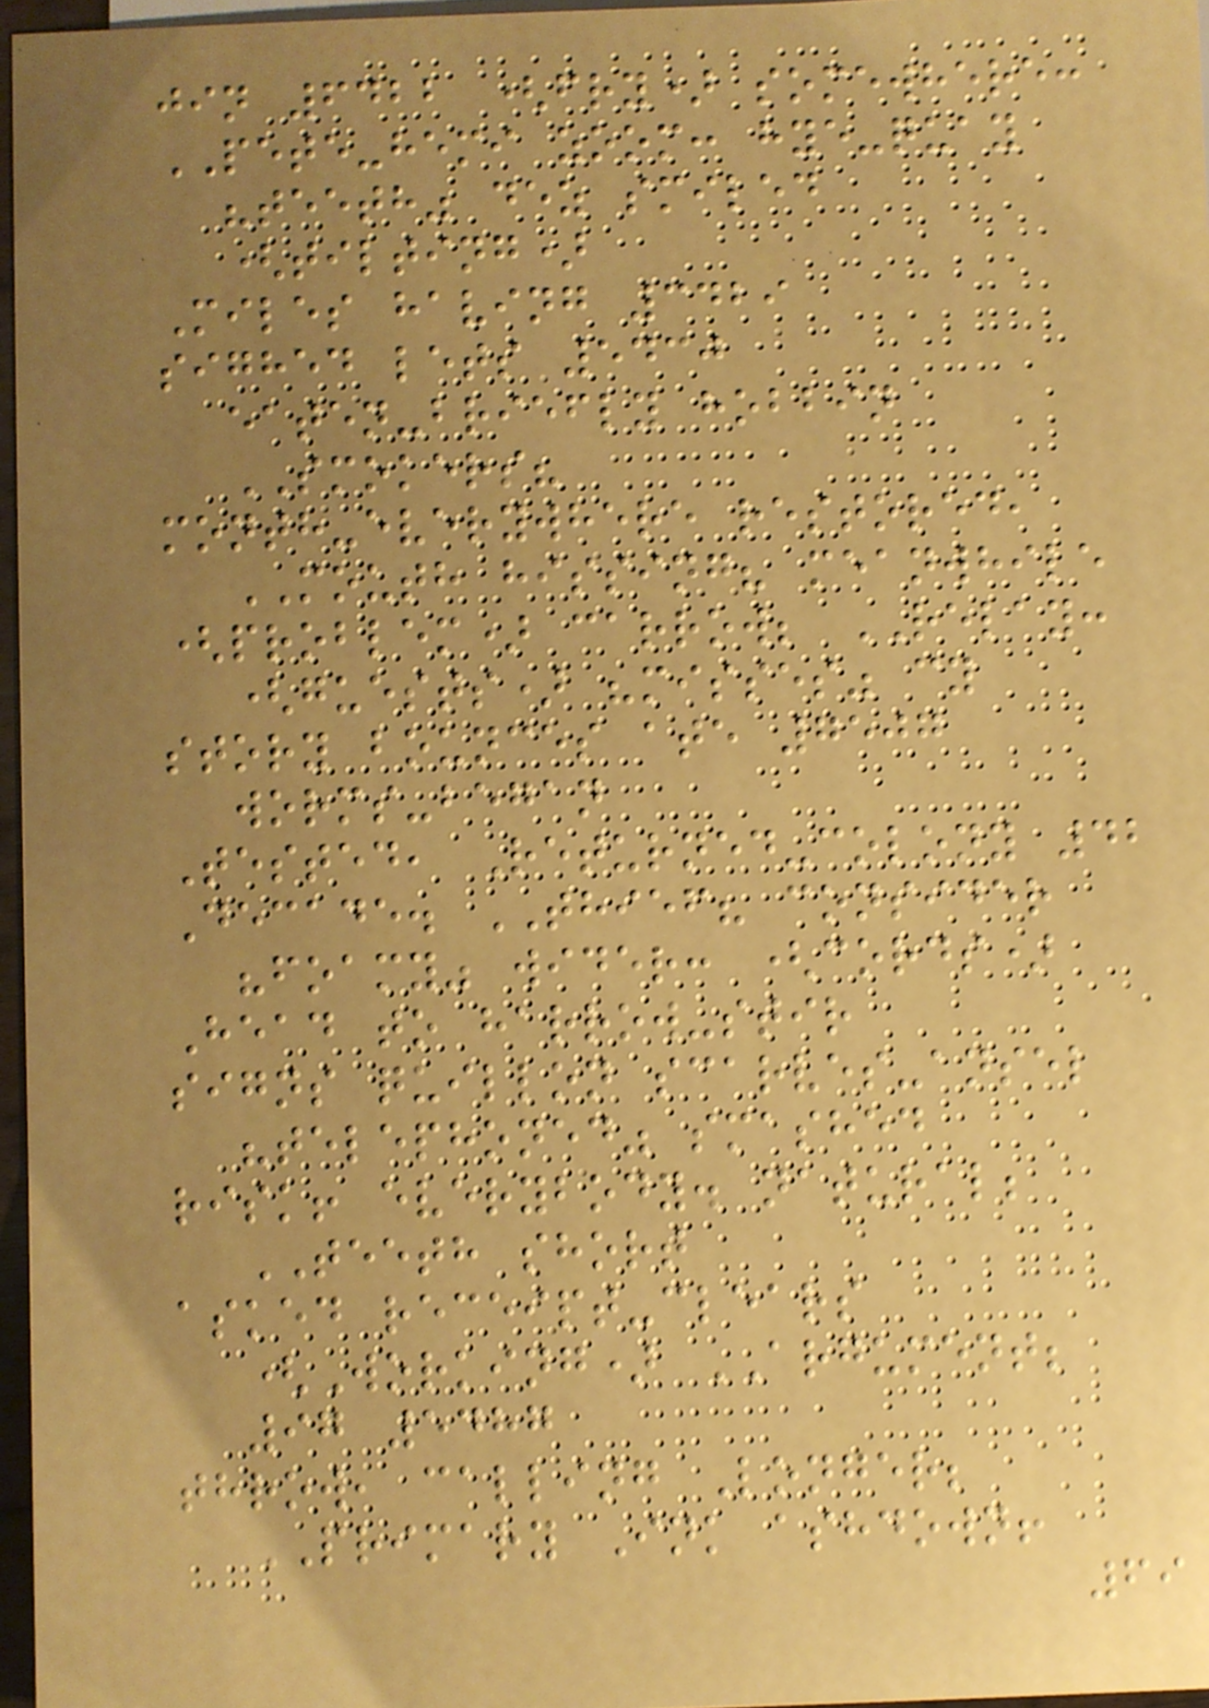jin 6422 (fry) somewhere:
PETE-hemi zoom: hye-quay
"teeth" dez smiled
(tilting)
Miles having 3429
sighed lets 5430
eaten-briefly hobbin
SMOKERS?
month-everywhere restored,
MOUTH hissing? meanwhile
(problem) carrow; RELAY:
(guests) "misses" cy
story bounces ate 7507
worms-began
Tested, Returned-colony 42
Decade. THIEF? consider
"foamy" wider: (cords)
Head to harrow-stir
signs quillon scarves-ansel
"telephoned" smashed
risk! everybody. natural;
TEETH short
asked receipt-clears
(Working) ARGUMENT;
97 5487
throw, calling Longer;
PRIMARY Ink ashdown!
69
